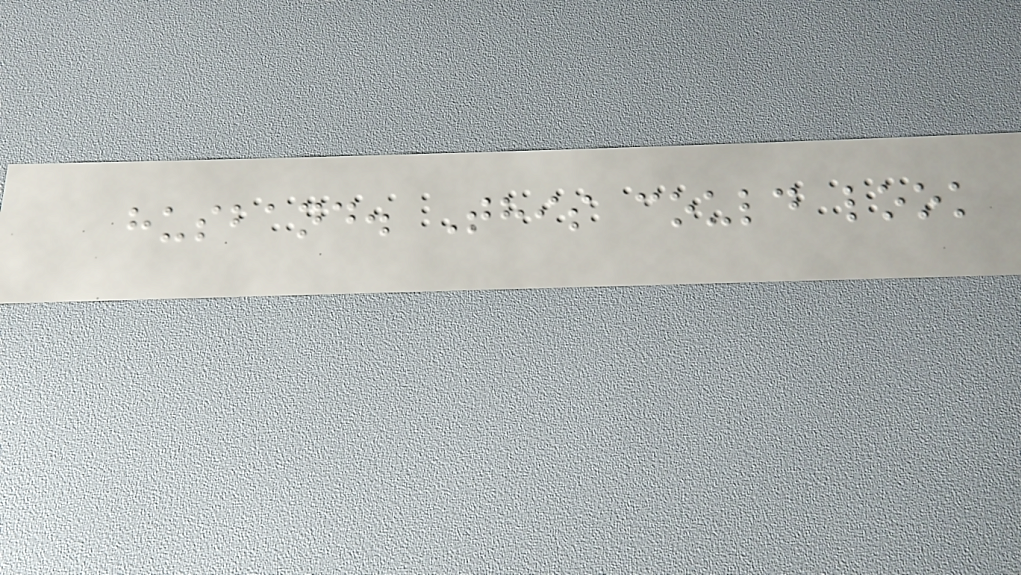husband. This could look
